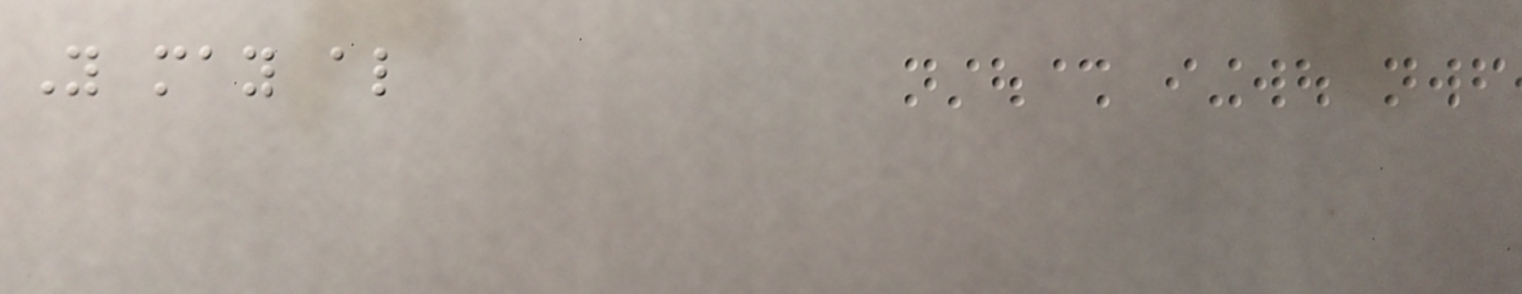You may also
